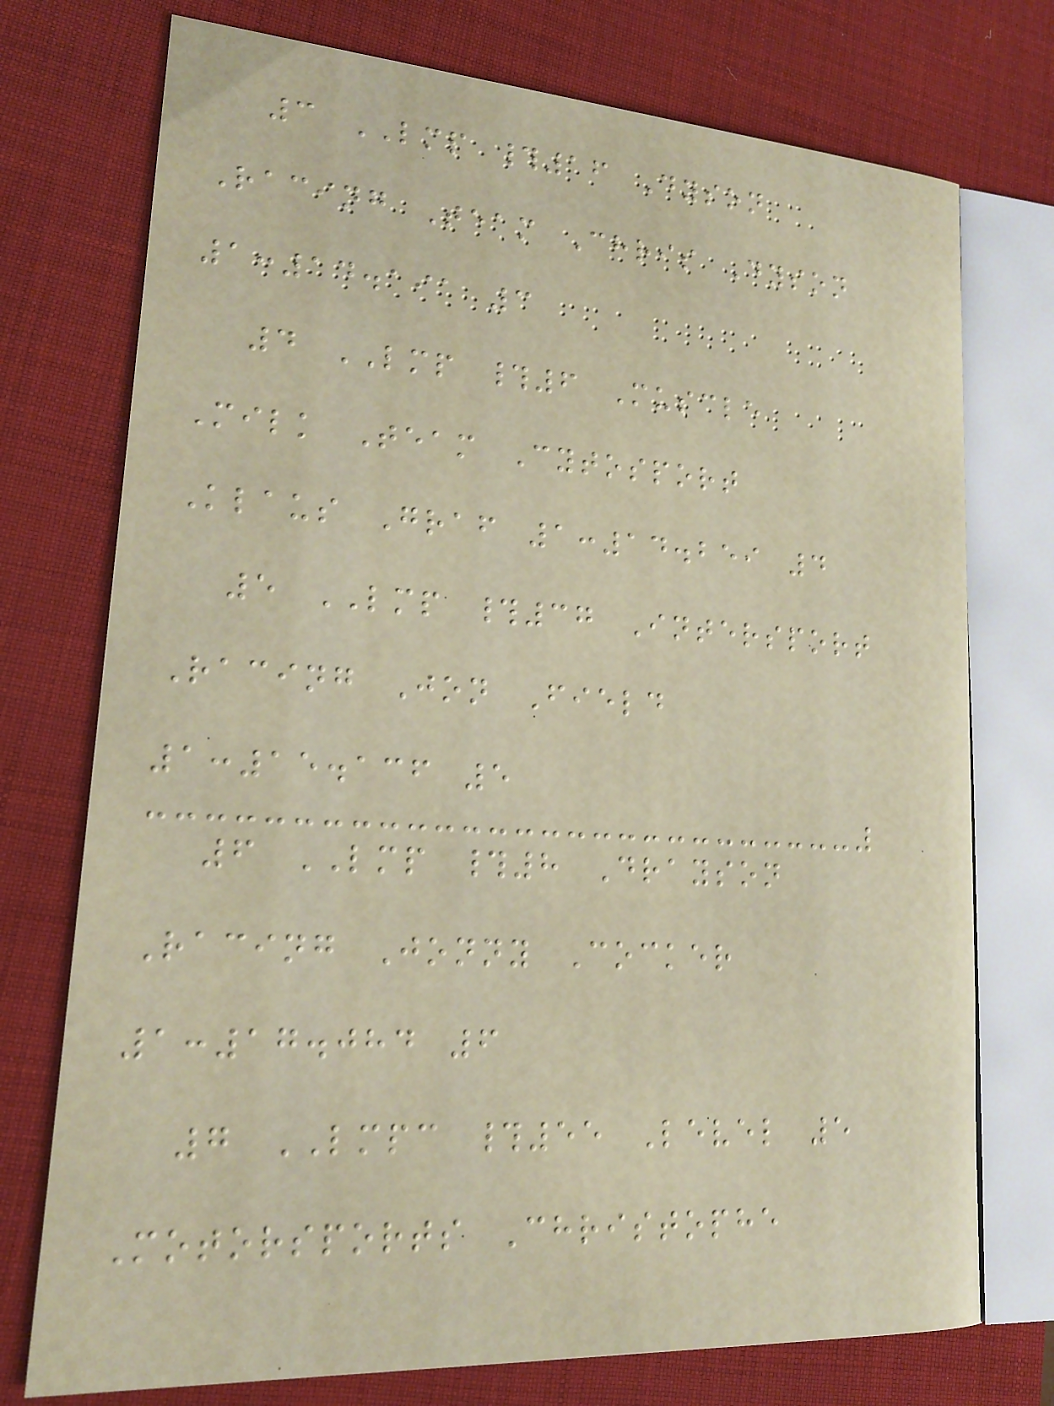3 LMP #16 Dyson
Racing Team Chris Dyson
1:14.191 3
4 LMP #6 Muscle
Milk Team Cytosport
Klaus Graf 1:14.259 4
5 LMP #37 Intersport
Racing Jon Field
1:15.136 5
6 LMP #8 Drayson
Racing Jonny Cocker
1:17.084 6
7 LMPC #55 Level 5
Motorsports Christophe
